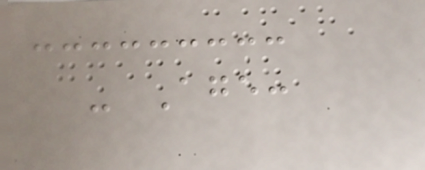- Age:
